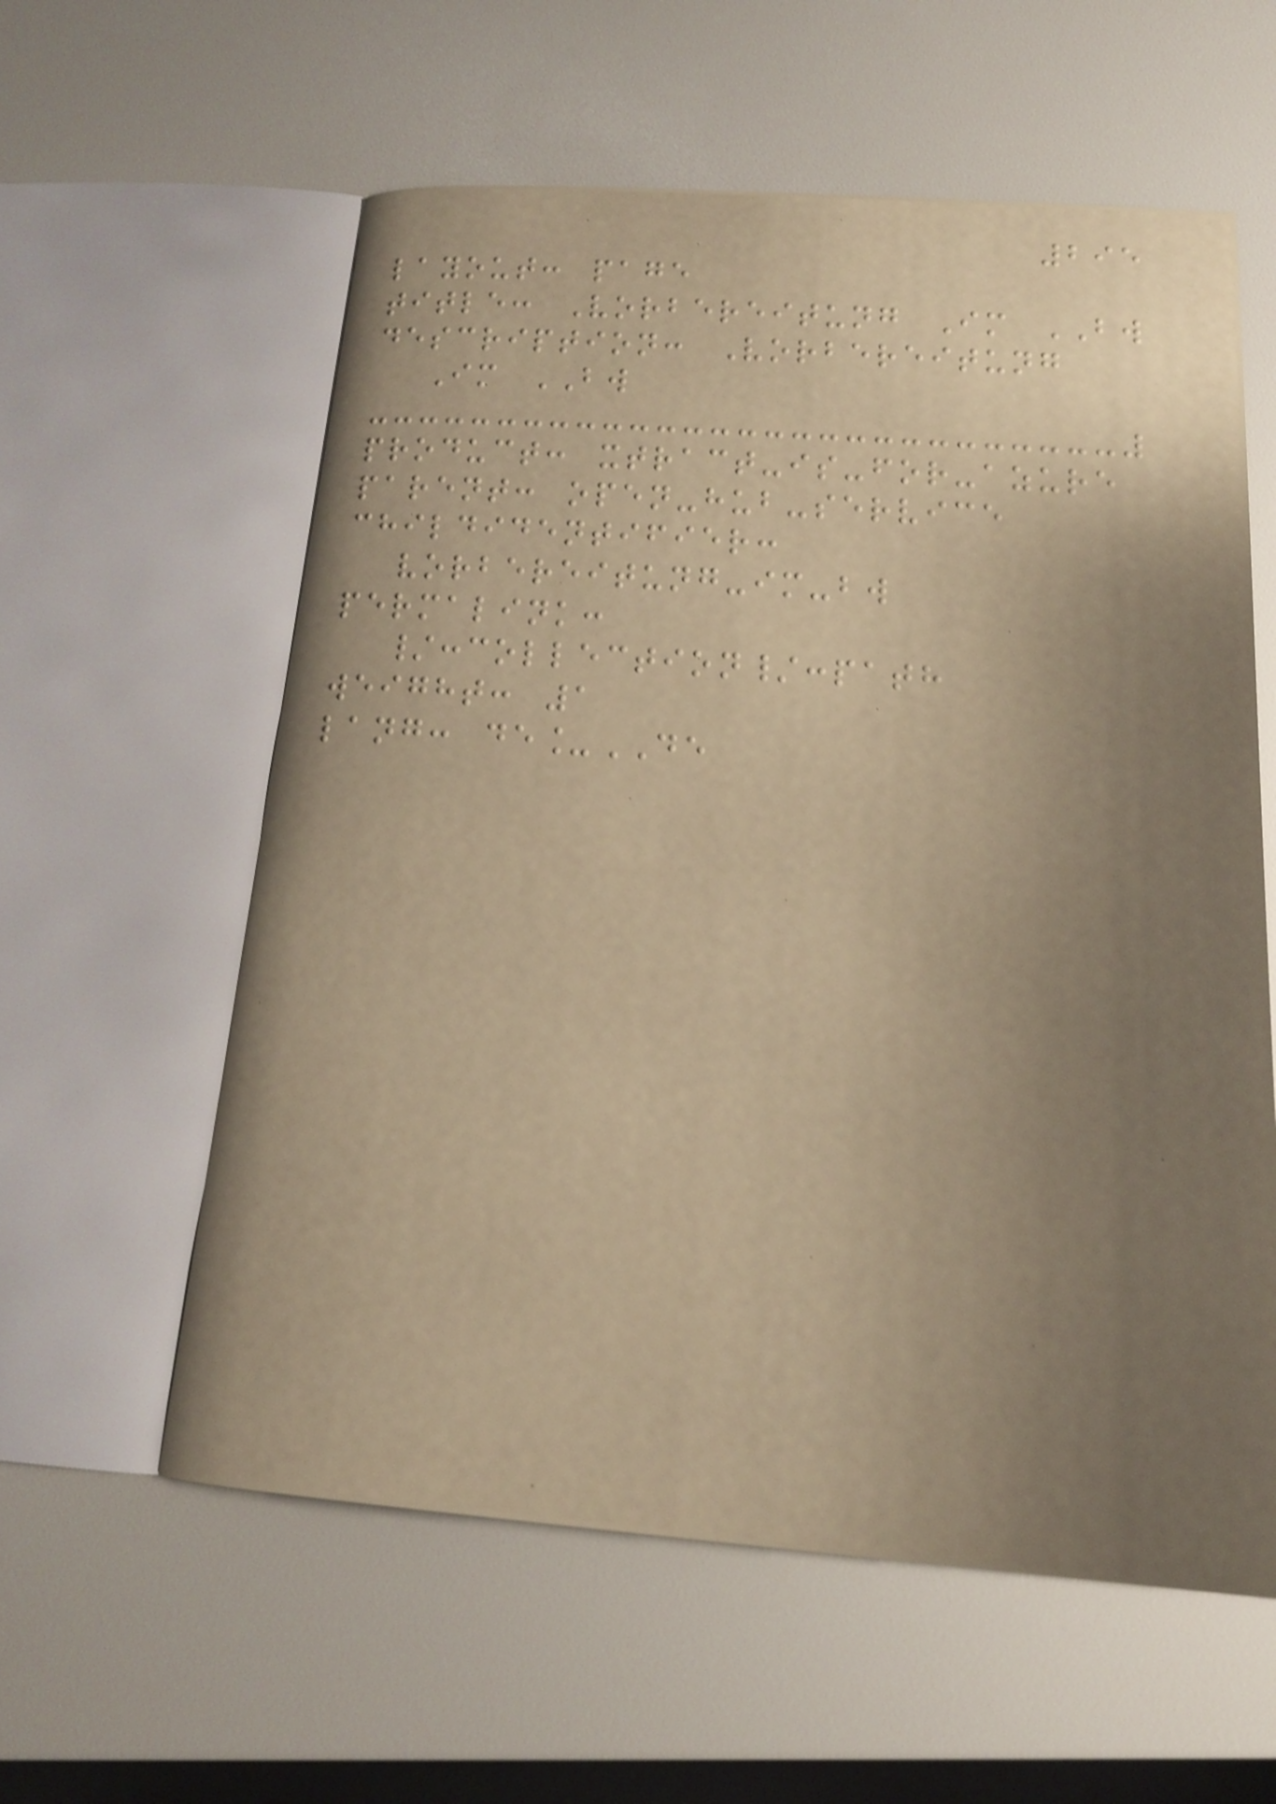295
layout: page
title: Vorbereitung Im BW
description: Vorbereitung
Im BW
product: xtract-is-for-azure
parent: open-hub-service
childidentifier:
vorbereitung-im-bw
permalink:
/:collection/:path
weight: 1
lang: de_DE
